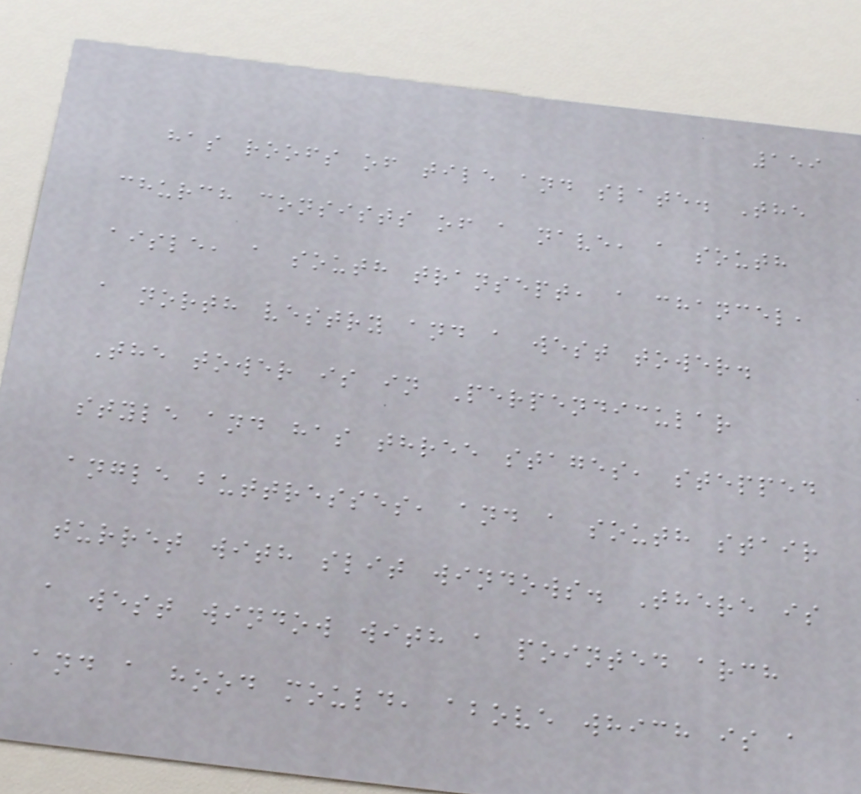159
has roofs of tile and slate. The
church consists of a nave, a south
aisle, a south transept, a chancel,
a north vestry and a west tower.
The tower is in Perpendicular
style and has three stages, stepped
angle buttresses, and a south stair
turret with slit windows. There is
a west window with a pointed arch
and a hood mould, above which is a
